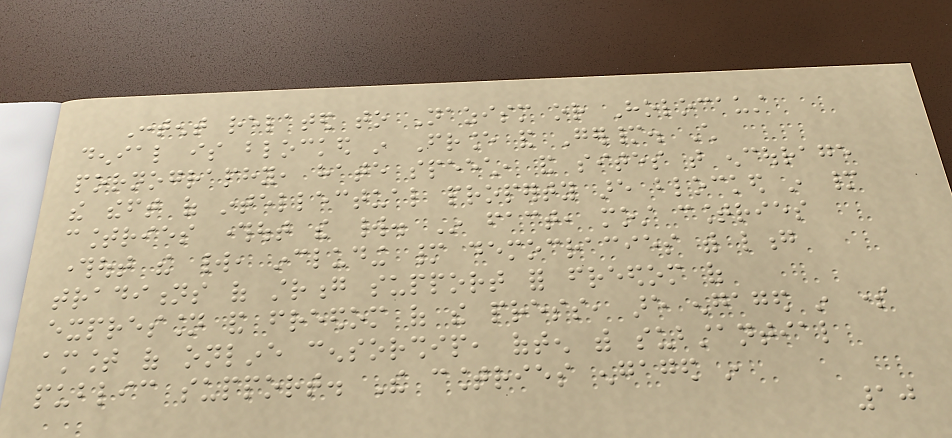Content related to Nazism or Holocaust
denial is blocked in France and Germany. Child
pornography, hate speech, and sites that encourage
the theft of intellectual property are blocked in many
countries throughout the world. In fact, most countries
throughout the world, including many democracies with long
traditions of strong support for freedom of
expression and freedom of the press, are engaged in some
amount of online censorship, often with substantial
public support. The countries engaged in
10
